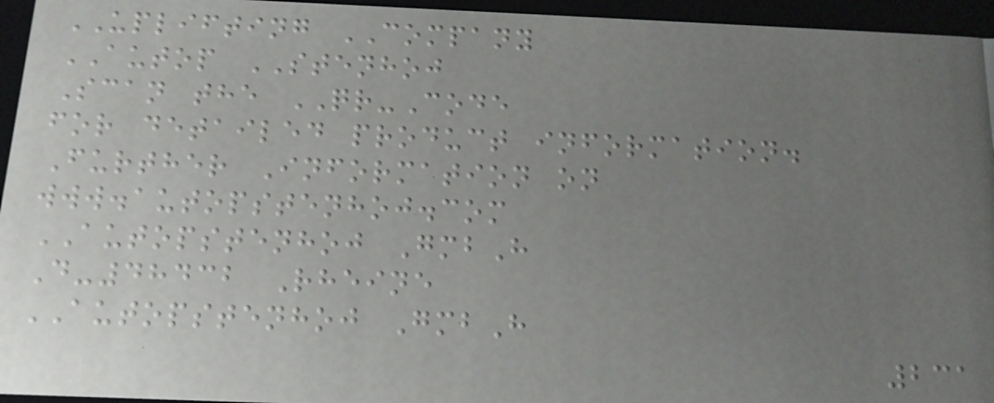UPLIFTING COMPANY
AUTOP STENHOJ
Scan the QR-Code
for detailed product information.
Further Information on
www.autopstenhoj.com
AUTOPSTENHOJ GmbH
D-48432 Rheine
AUTOPSTENHOJ GmbH
231
